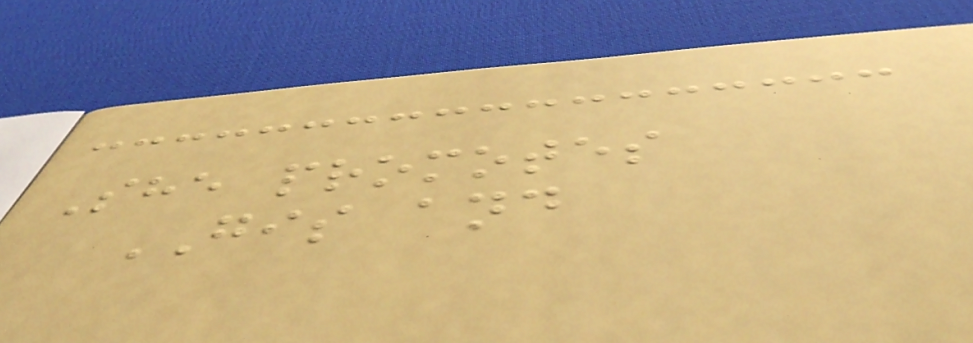She promotes
GIS and
